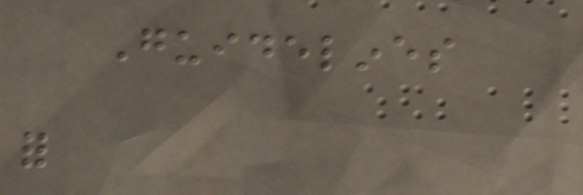Guidelines
for
